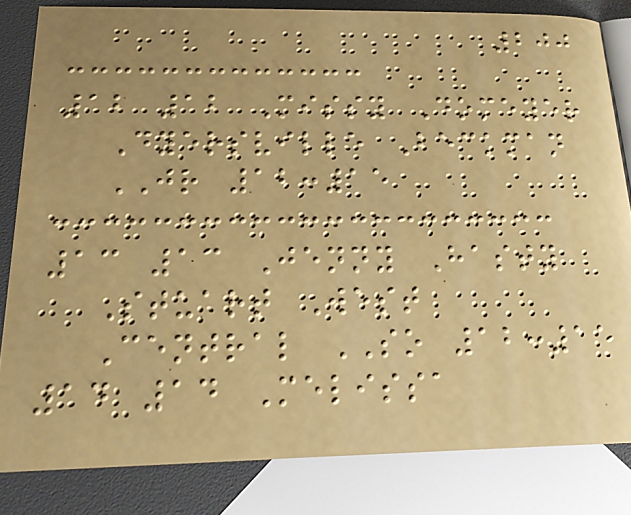200
12 12 Missy Domeyer
Dyersville Beckman
JR 12:15
13 13 Jenny Hasty
Stuart West
Central SO 12:15
14 14 Melissa
